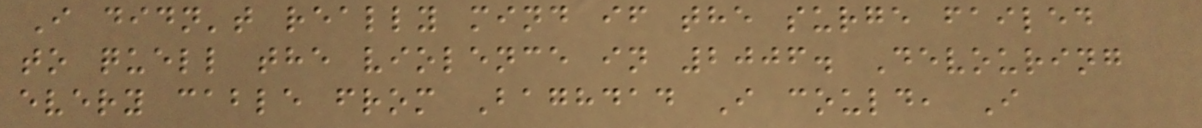I didn't really mind if the surge failed
to quell the violence in 2006. Devouring
every cable from Baghdad I could, I
